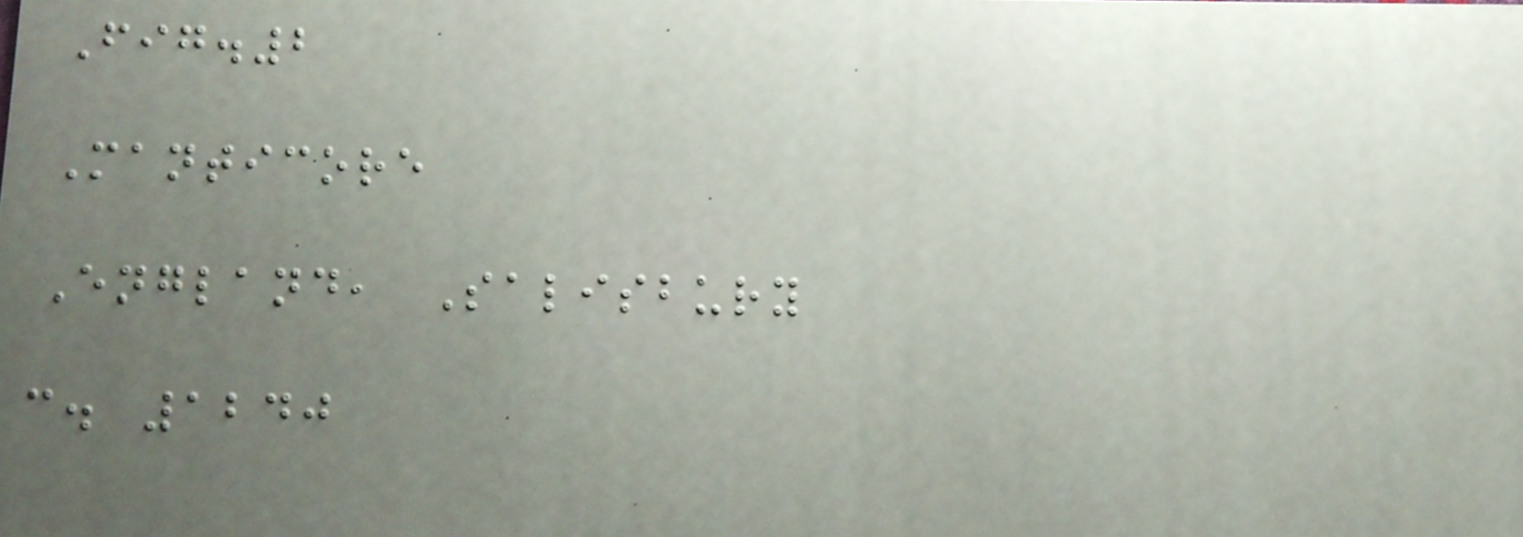Fig.2
Manticore
England, Salisbury
c. 1240
